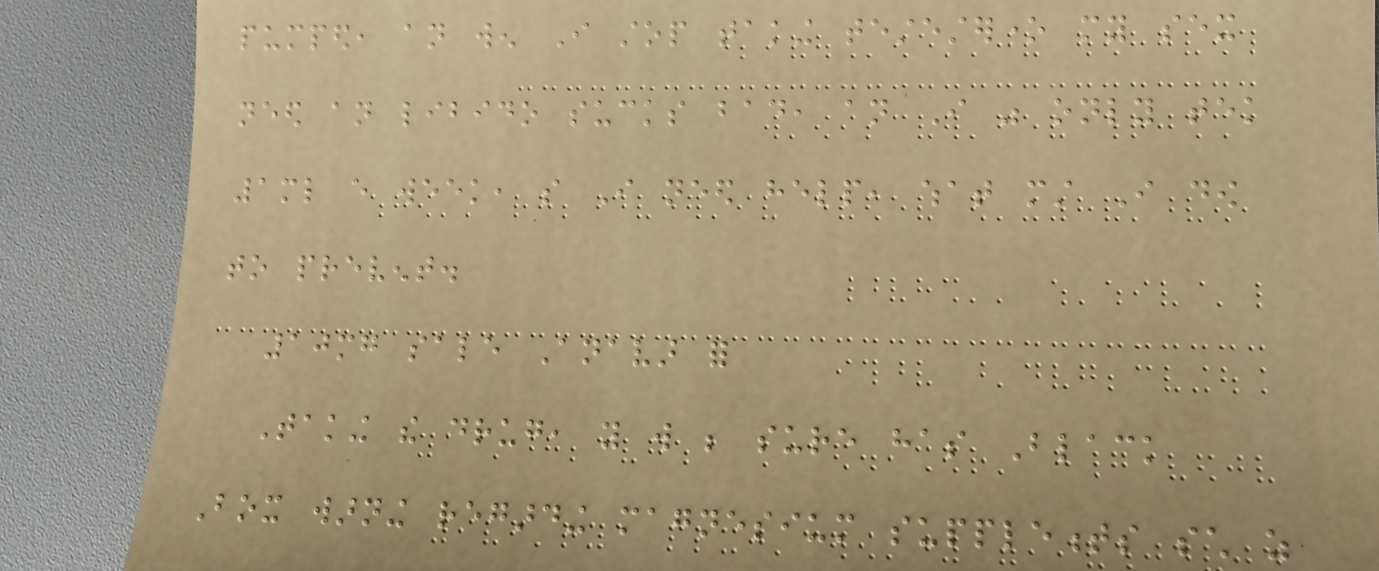pumped, an wen I stop taking testesterone my sex
need an libido sucks bad, an I was only tek
1ml every week, so I need help, what must I dow
to prevent.
10mg sale Anavar for
Taking the drug, you will be sure has Black
Box warning regarding magnesium supplements such as
